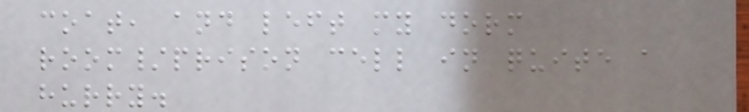coat, and left my dorm
room/prison cell in quite a
hurry.
